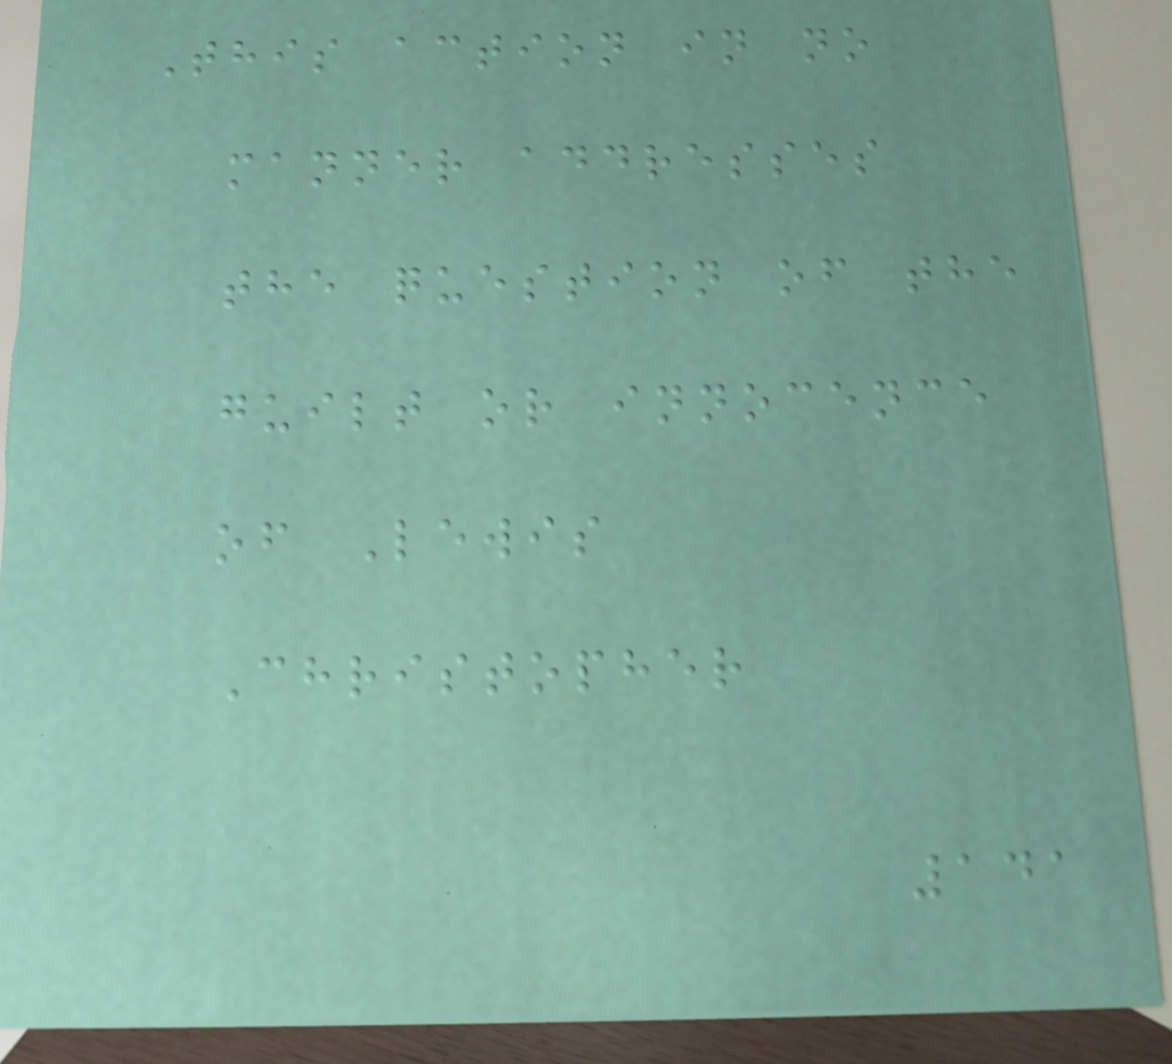This action in no
manner addresses
the question of the
guilt or innocence
of Lewis
Christopher
141
